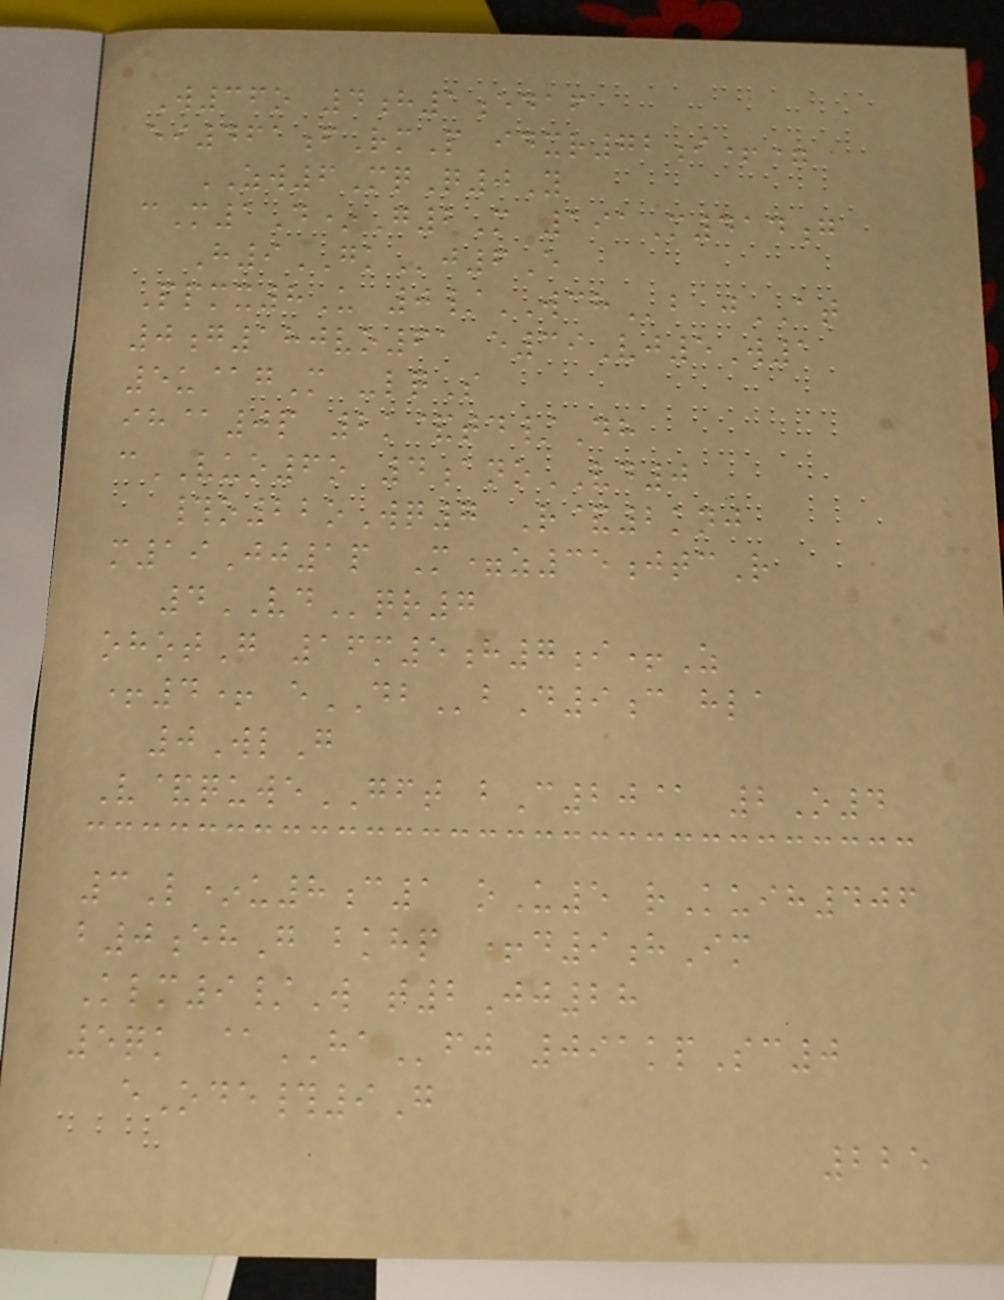W36o 4h1edaf
ei461fRmP idxr72i+=
ZW6MqQ0Y
cM1D*G2M 191M414g
H9GKj6E
Ppmx8U 0/WCHb jAT
0g180vo61 e39Vj5W1
5u@gM -lqS
ih@0p 2k&td/Dh
cVUO6o 4anoVD0
#o22oWq7 R&2knj
m19Jj1p M=z35jtcR
4VDqr7
ohotG 16m5h7i+Z
+4+ eDBbD9c hla
0WlG
V&quweGFT bC20@ 2O4
3L*u8c1 oU5 rKuih406
b0ehG bkhp +d9hIm
Klm9/W t2Jj28
5qk @HAfj 091kpSc0
eOde#9G
225
